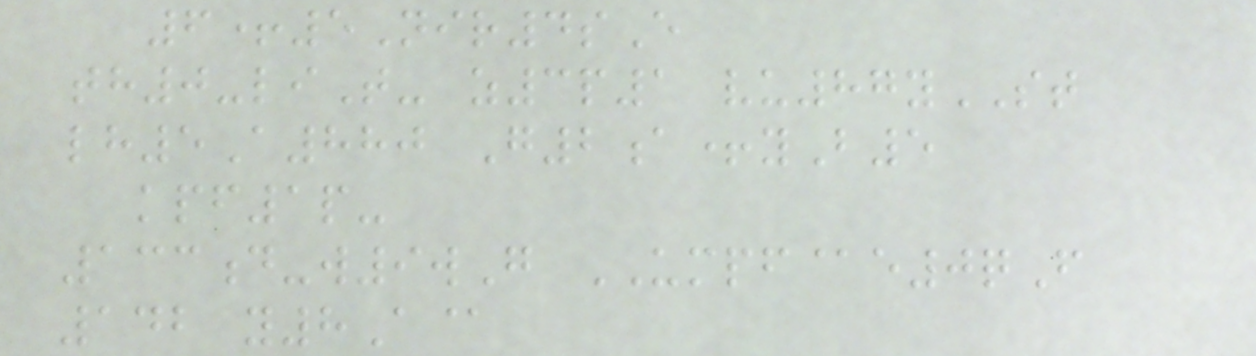6+5Nir4sE
th0-liT- z3p1 vu87yST
lh5A880 G2a+yB5
kpf1p-
133d-w9wG UMPF@e0qF
142 y8A@
